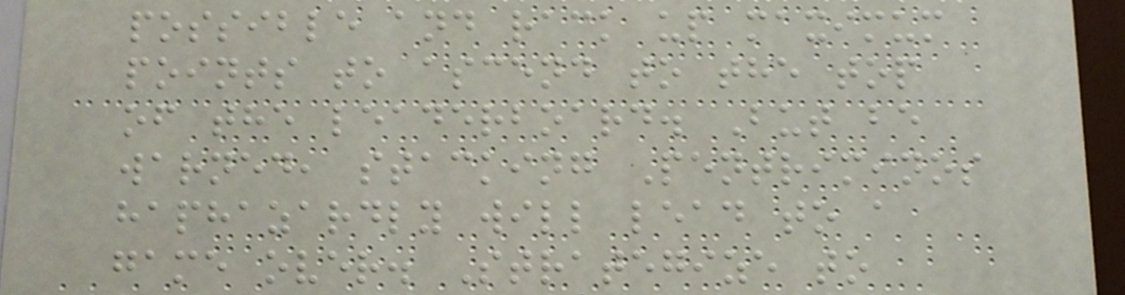possible and rack up maximum
points to ascend to the top
of the leaderboard. But be
warned, stacking Pentriminos
haphazardly will lead to a
game over. Strategize to
